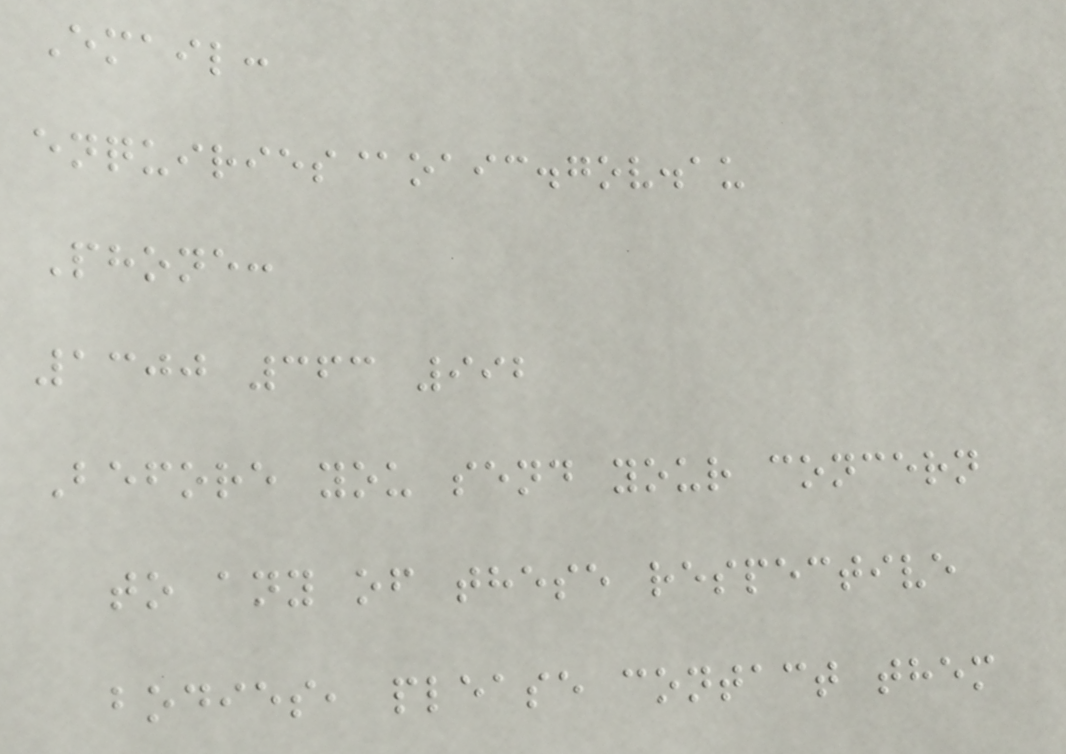Email:
enquiries@oaic.gov.au
Phone:
1300 363 992
Before you send your concern
to any of these respective
bodies, please contact them
